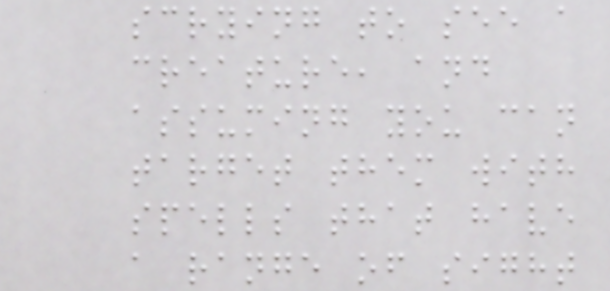scrying to see a
creature, and
assuming you can
target them with
spells that have
a range of sight
